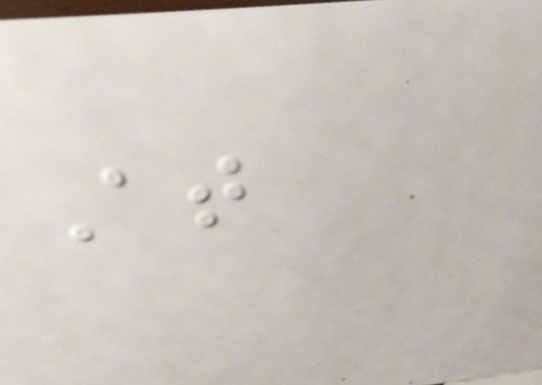At
